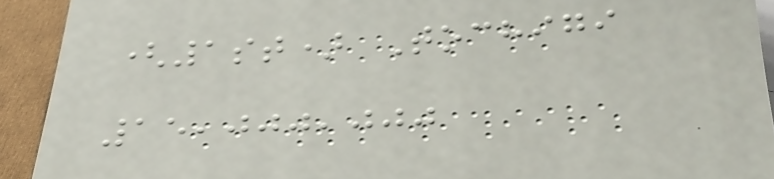(1st) Tochigi
15,000,000
